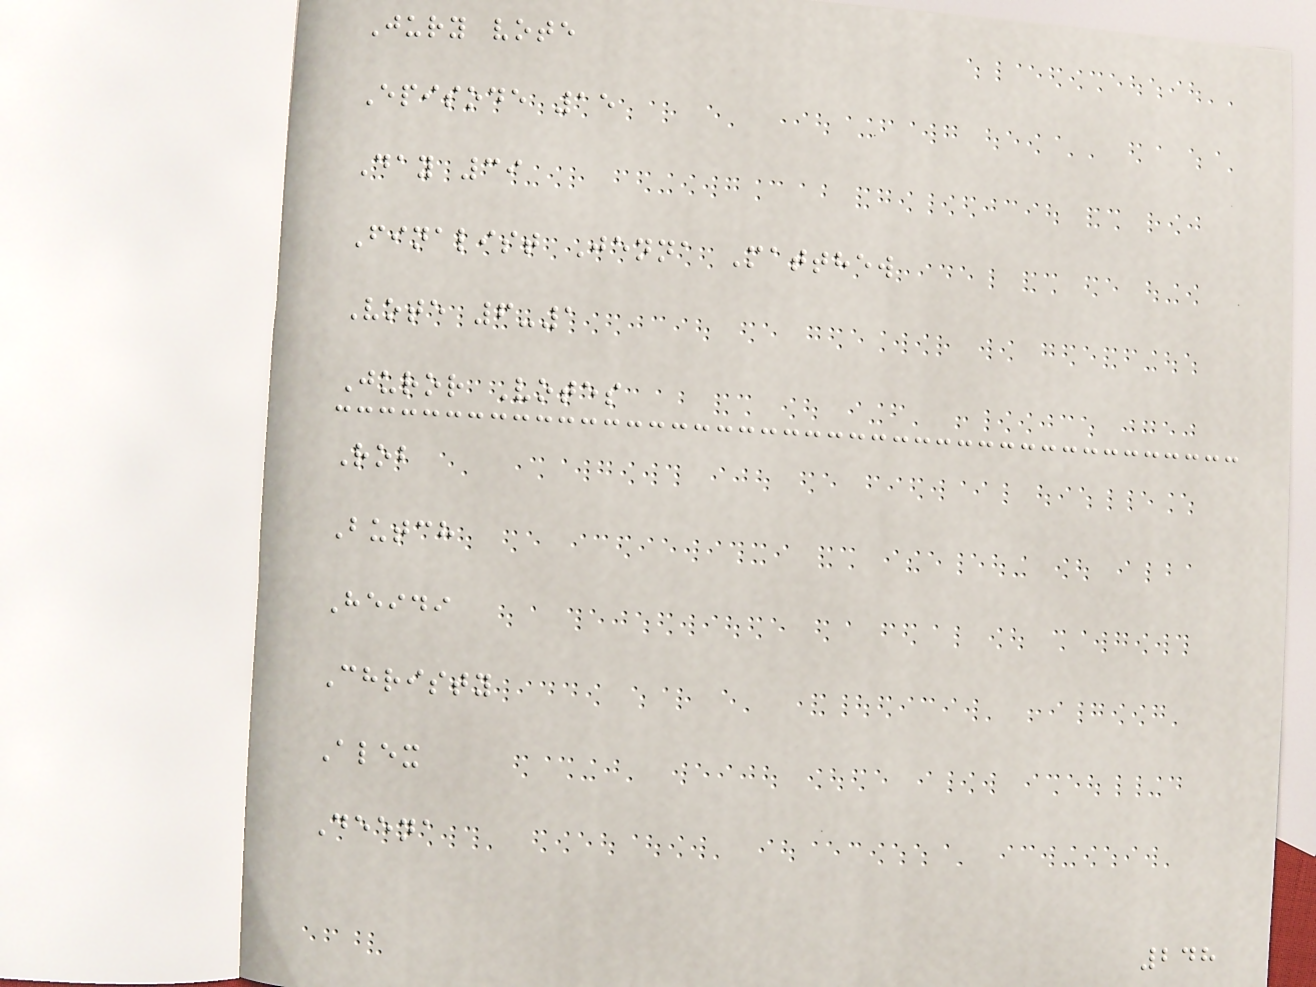Jury vote
Episode 15
Day 39
Finalist Jenna Matthew
Vote 6-1
Juror Votes
Rob
Butch
Heidi
Christy
Alex
Deena
248
